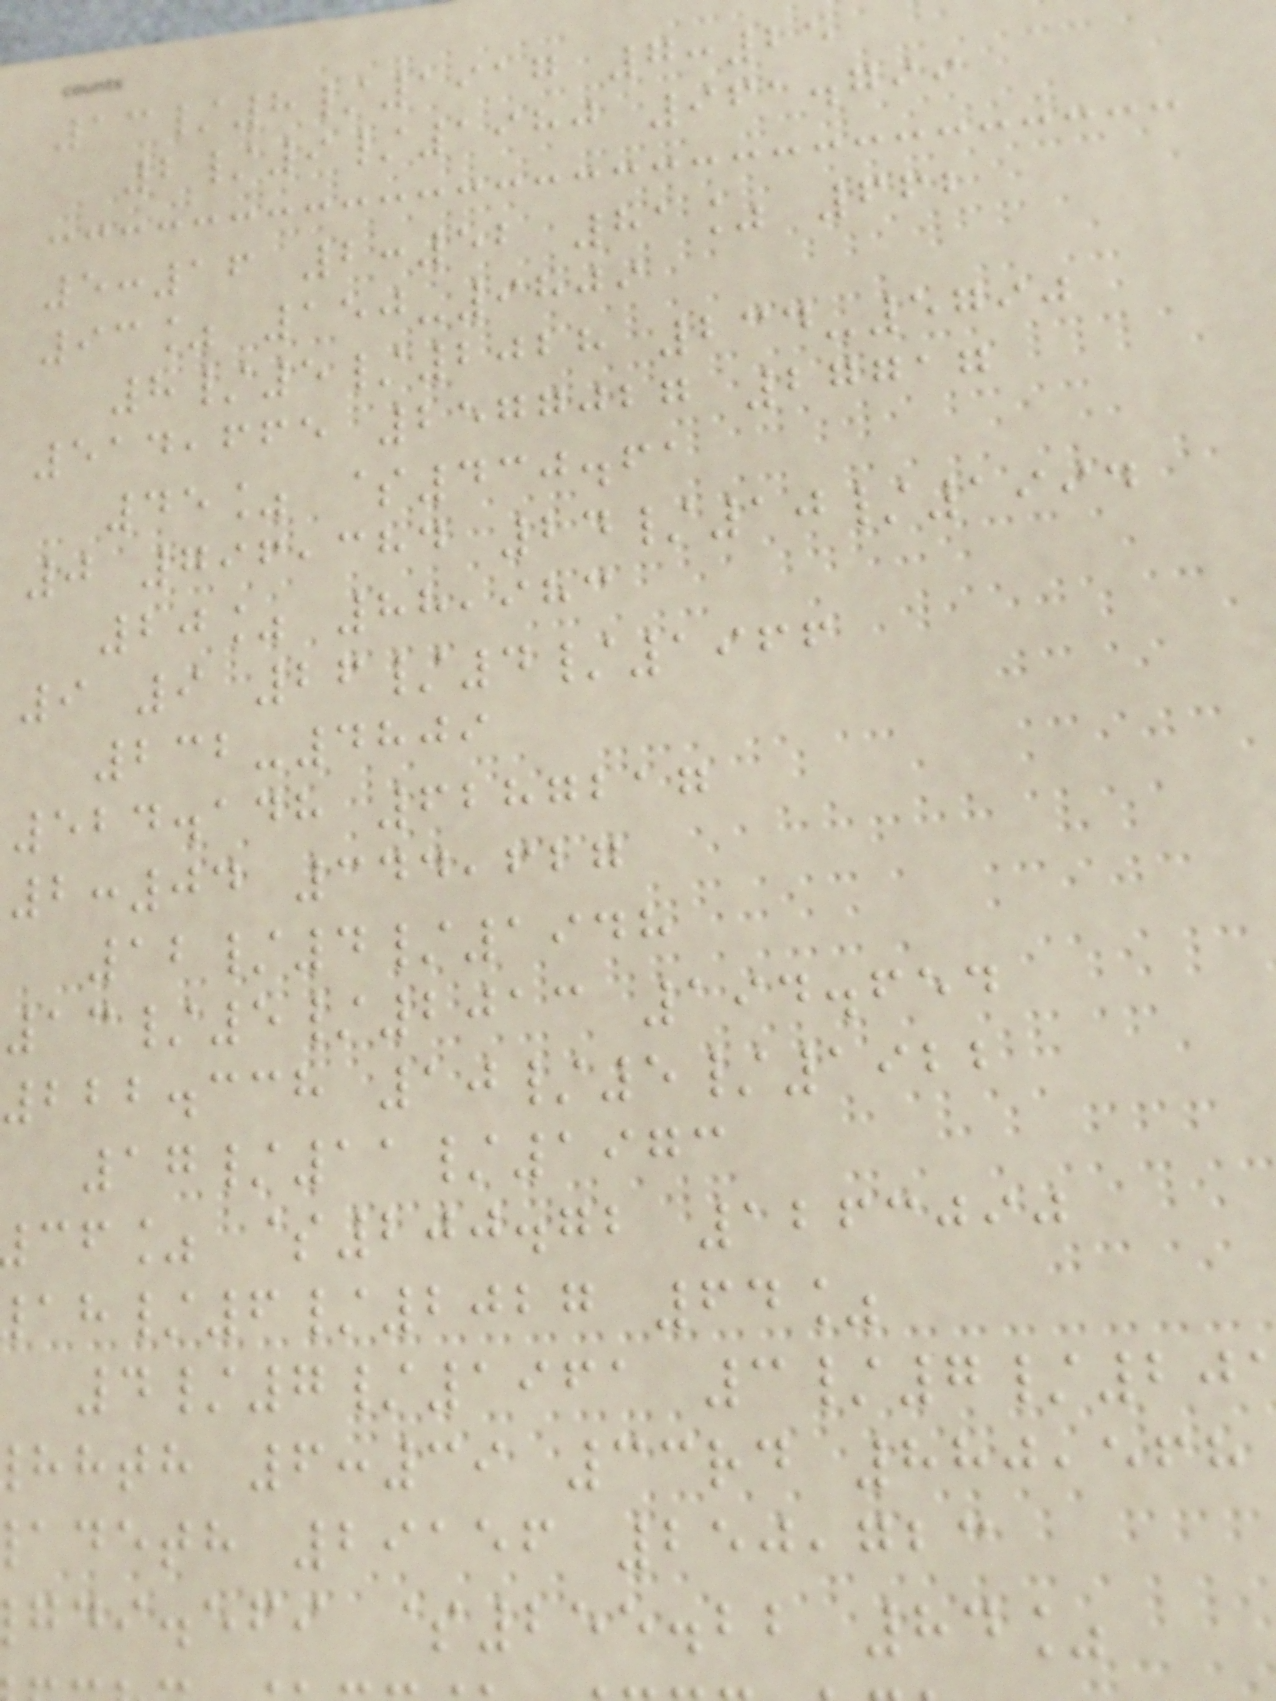13/8/1917 7:25
2/9/1980 961.799
5:16 2:52 81% 662
93% 150-9809
8/5/2028 234-5790
514,665 2577027 27717
45% $430.61
0 796,384 24/10/1994
20% 88,983
9 9 26/4/1966
232-4809
524.148 6287217
2:04 344,627
12/4/1948
13/5/2013 194.654
222.338 10/5/1922
17/11/1973
cf% $200.72 1263090
/6/2027 64%
4/7/1961 3/7/20
hhth 6:39 33rd 880,568
adeth 29156 250,723
gdi.efi $255.22 84%
